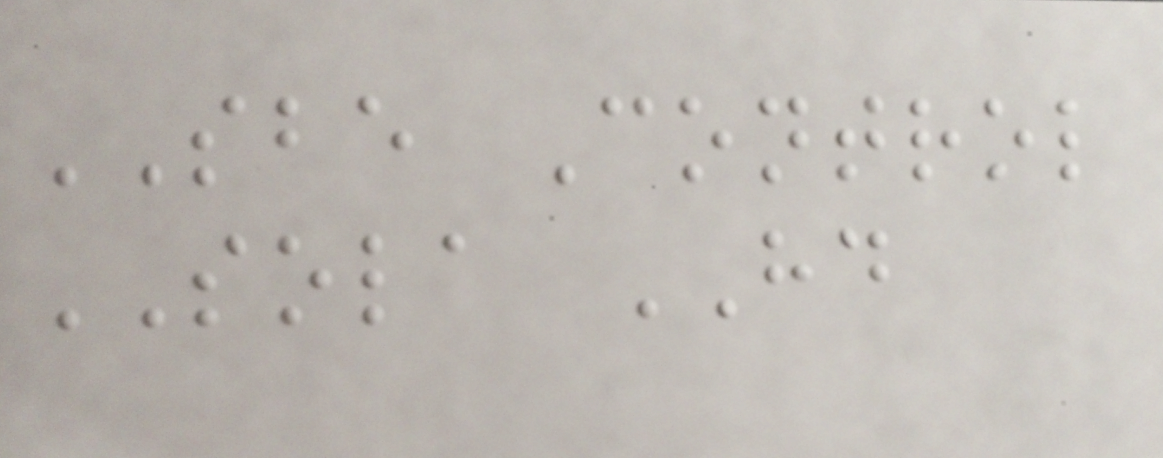SBE Control
SOLA HD
